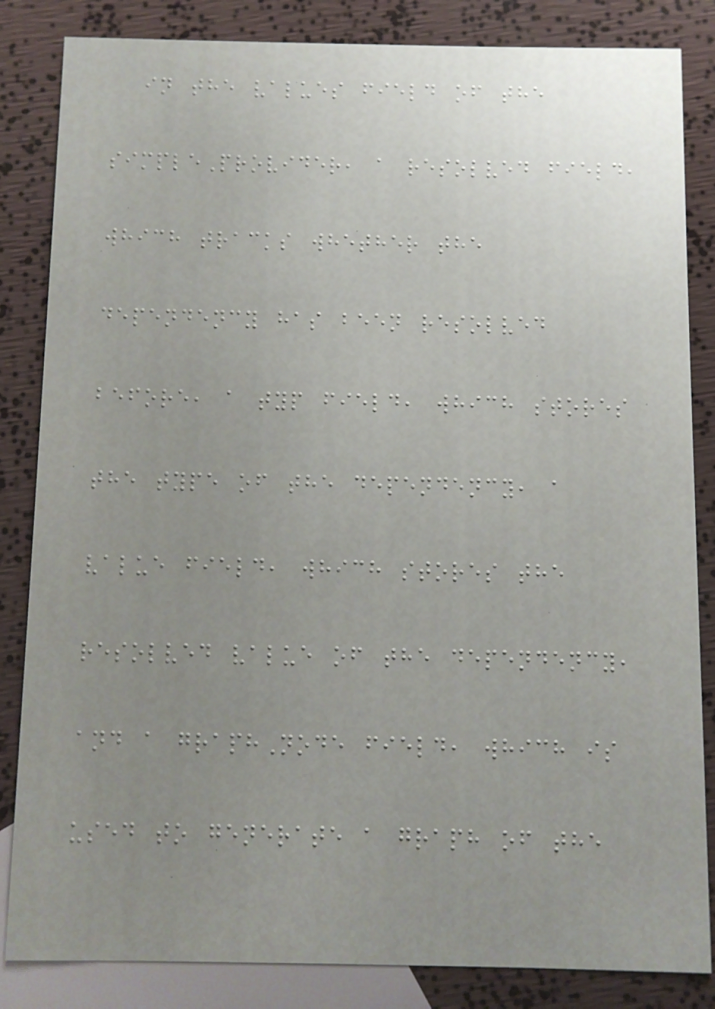in the values field of the
simpleProvider, a resolved field,
which tracks whether the
dependency has been resolved
before, a typ field, which stores
the type of the dependency, a
value field, which stores the
resolved value of the dependency,
and a graphNode field, which is
used to generate a graph of the
